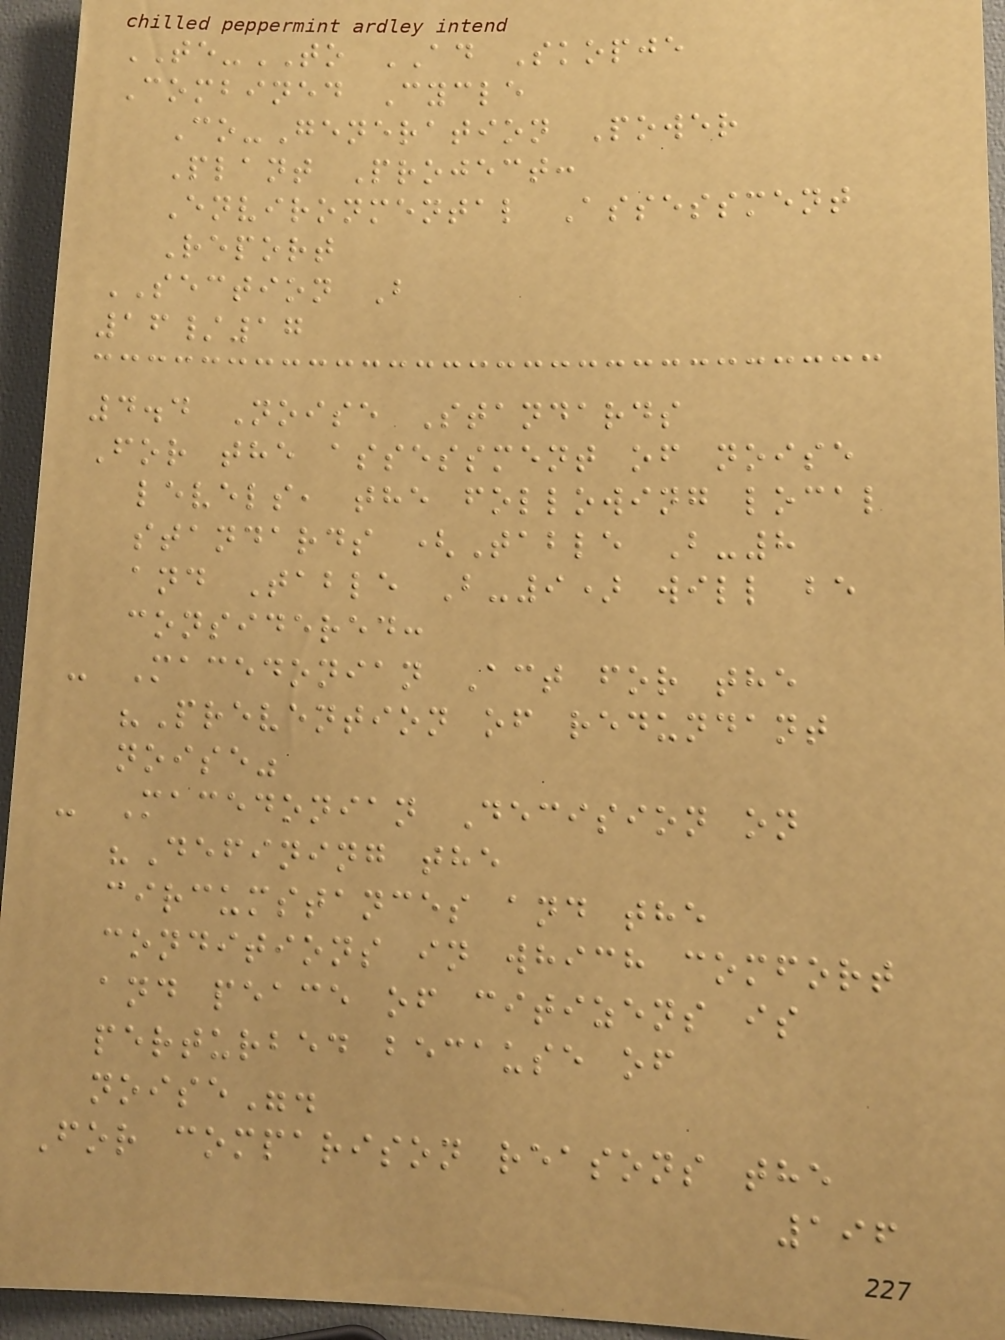TE-TO AD Skopje
Combined Cycle
Co-Generation Power
Plant Project:
Environmental Assessment
Report
SECTION B
16/17
4.4 Noise Standards
For the assessment of noise
levels, the following local
standards (Table B-8
and Table B-9) will be
considered:
- Macedonian Act for the
"Prevention of redundant
noise"
- Macedonian Decision on
"Defining the
circumstances and the
conditions in which comfort
and peace of citizens is
perturbed because of
noise".
For comparison reasons the
196
